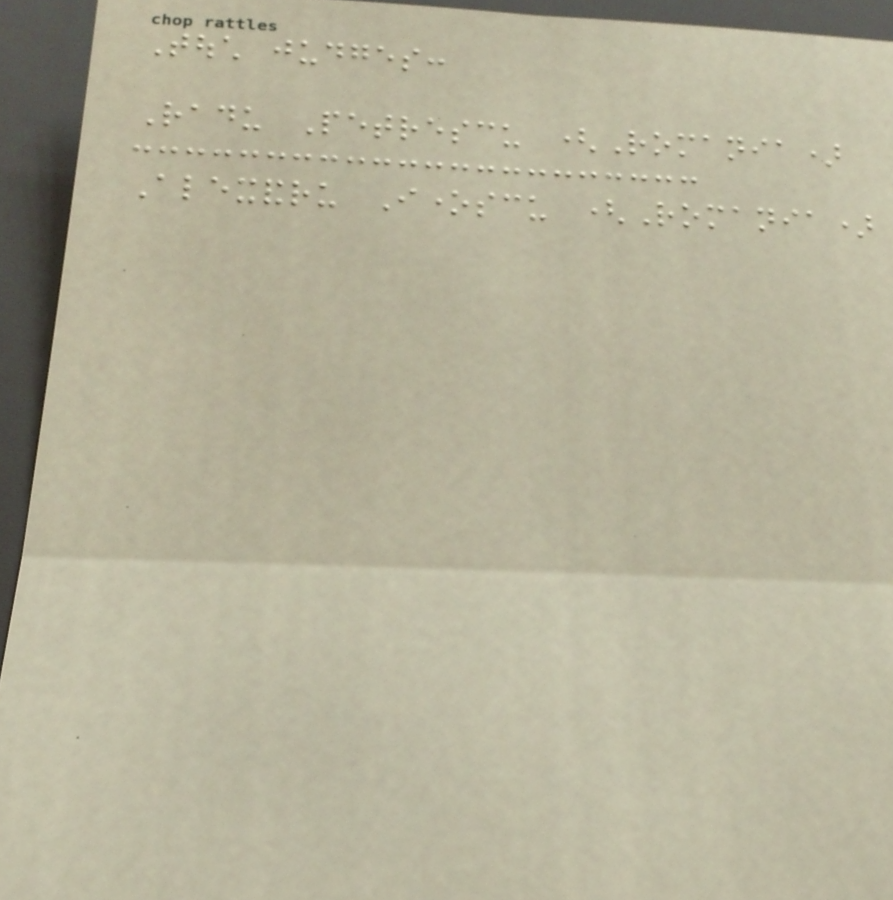Touch judges:
Radu Petrescu (Romania)
Alexandru Ionescu (Romania)
